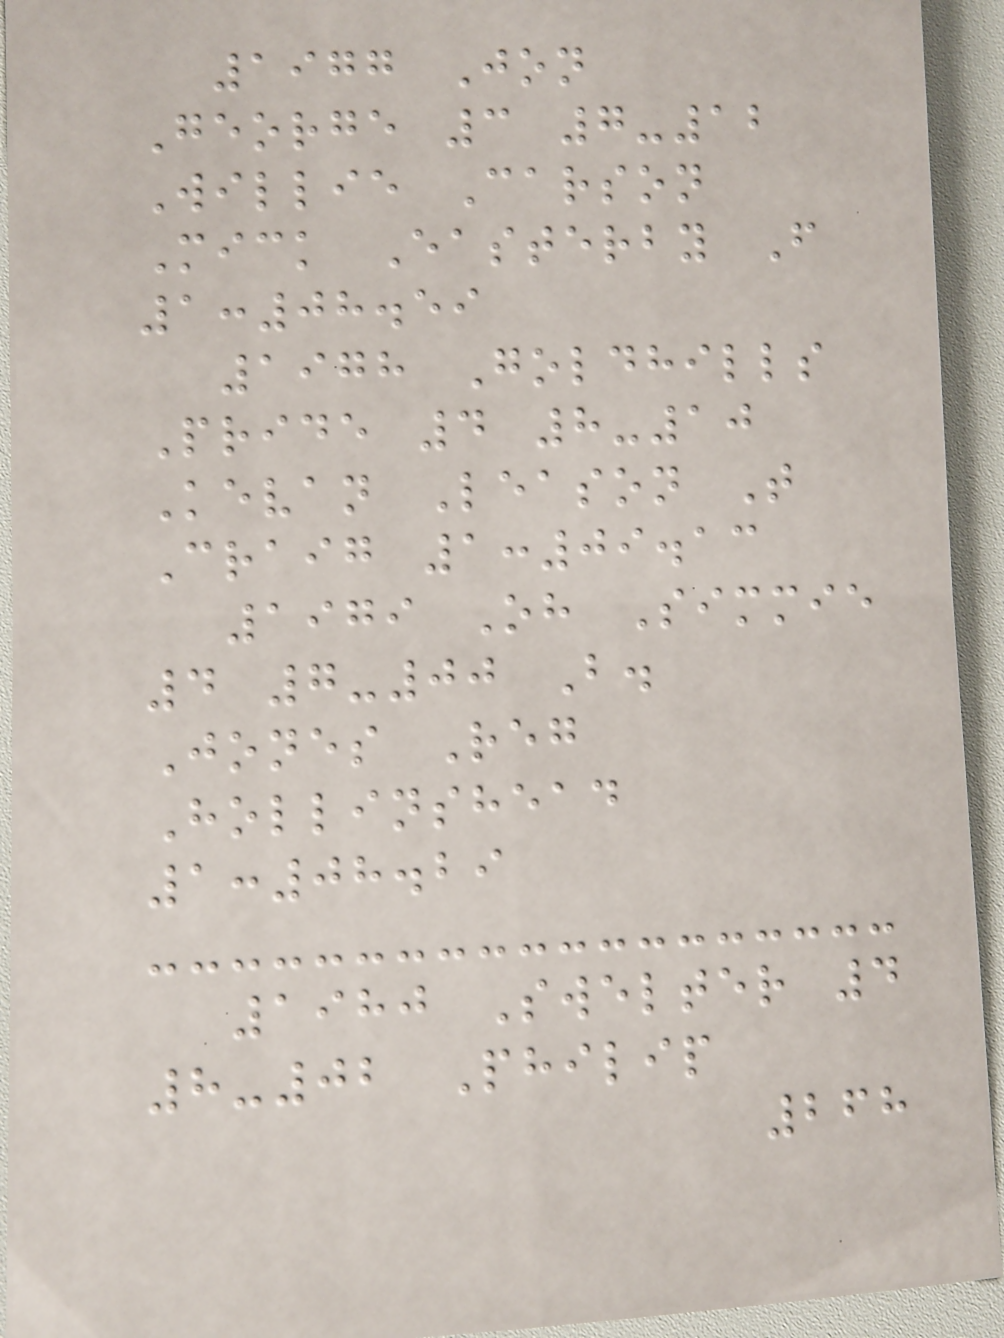1977 Jon
George 3 7-12
Willie Carson
Mick Easterby F
1:08.59
1978 Goldhills
Pride 4 8-10
Kevan Leason T
Craig 1:09.13
1979 Oh Simmie
4 7-00 B.
Jones Reg
Hollinshead
1:08.29
1980 Swelter 4
8-02 Philip
268
